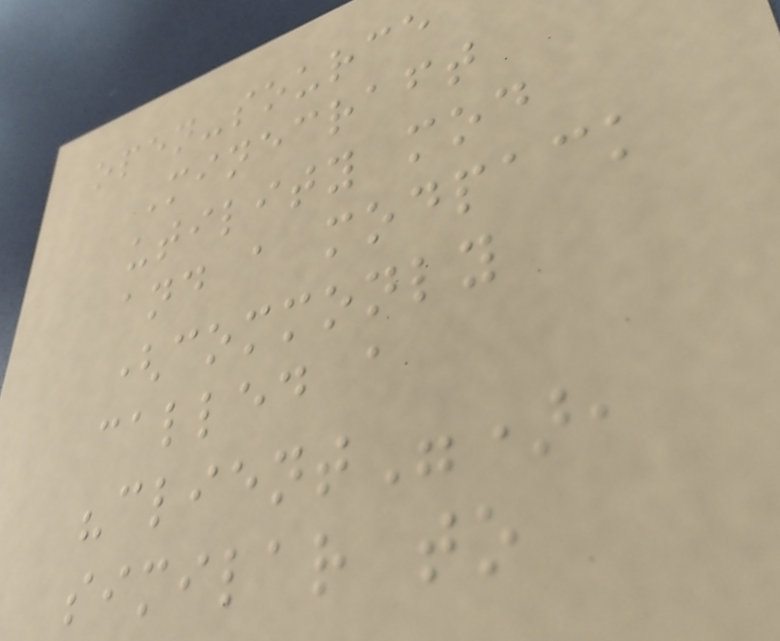open-source
Minecraft
utility mod
and a modpack
(commonly
called a
"client"),
similar to
